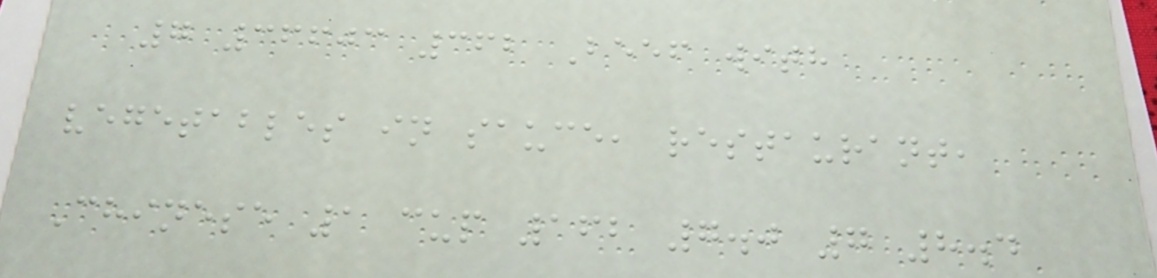7 36603 362 Beef with
vegetables in sauce, restaurant,
Chinese 1 cup 162 7.0 7 8.4
